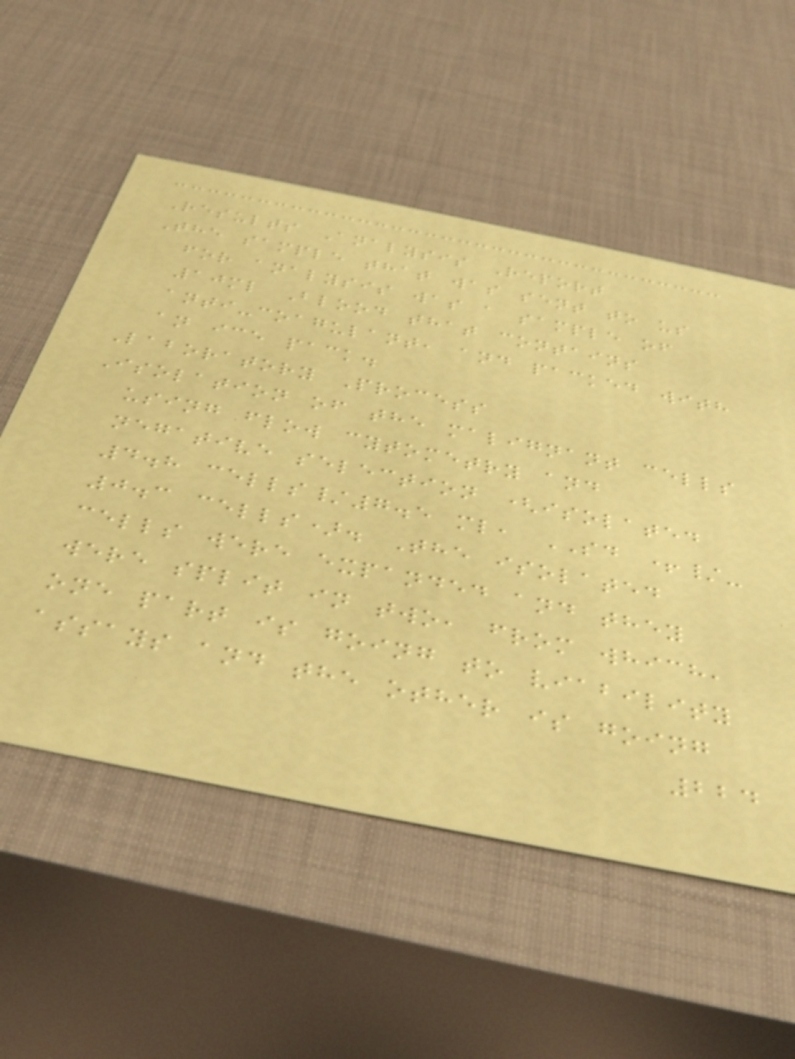Results Analysis Report
The sample that was sent to us
for analysis was a sample of
10ml Blood that contains
anti-coagulant, and packed with
an ice pack.
Laboratory Process
Isolation of the malignant cells
using flow cytometry and
negative selection (isolated
4.8 cells/7.5 ml, SD +/-
0.3 cells). The isolated
cells were expanded and they
were split in two, from which,
one part is going to viability
assays and the other is going
224
